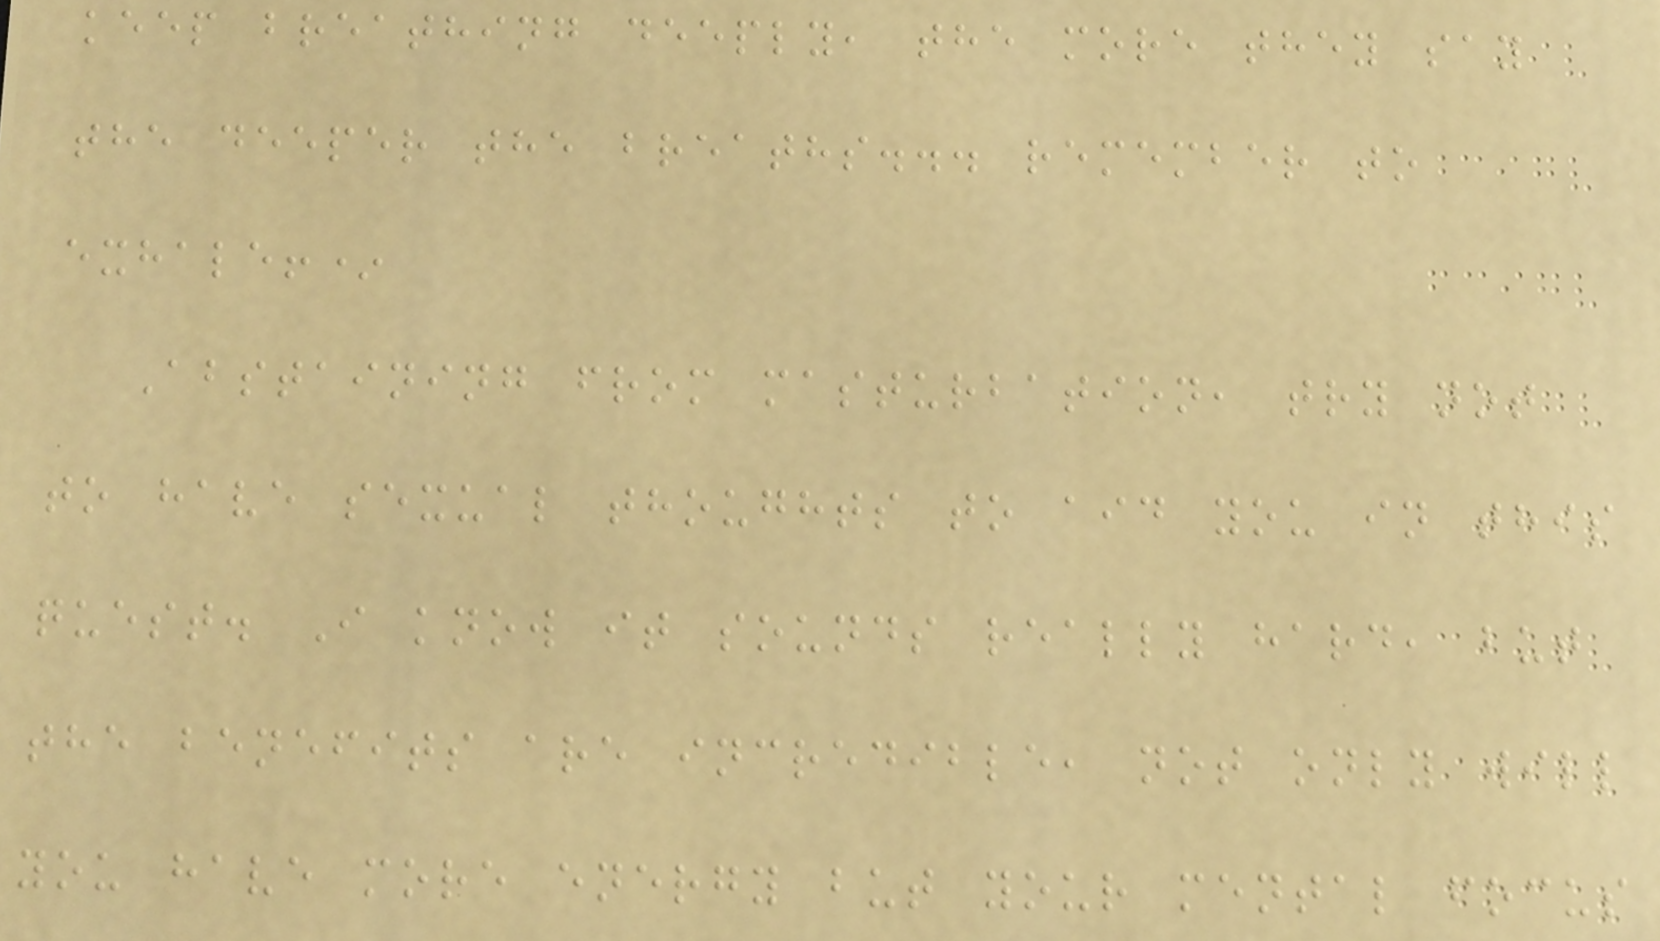keep breathing deeply, the more they say
the deeper the breaths... remember to
exhale!*
Abstaining from masturbation, try not
to have sexual thoughts to aid you in this
quest. I know it sounds really hard, but
the benefits are incredible, not only will
you have more energy but your mental focus
